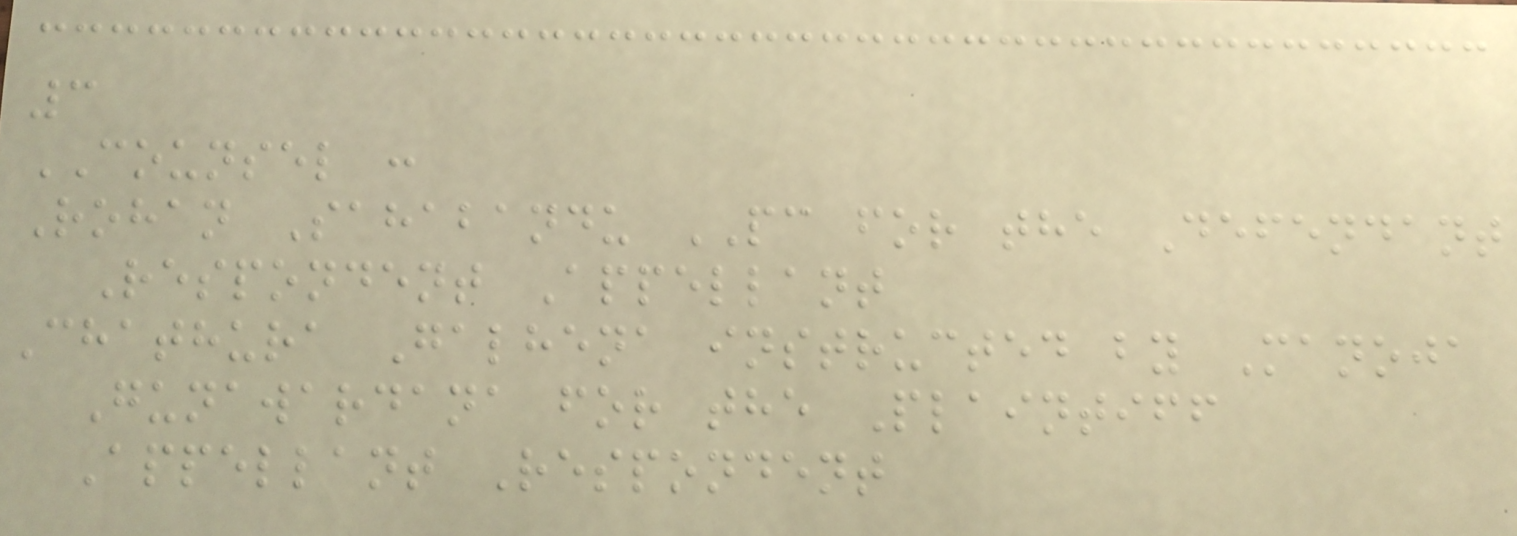3
COUNSEL :
Rohan Sahabandu PC for the Defendant
Respondent Appellant
Chathura Galhena instructed by Manoja
Gunawardana for the Plaintiff
Appellant Respondent
